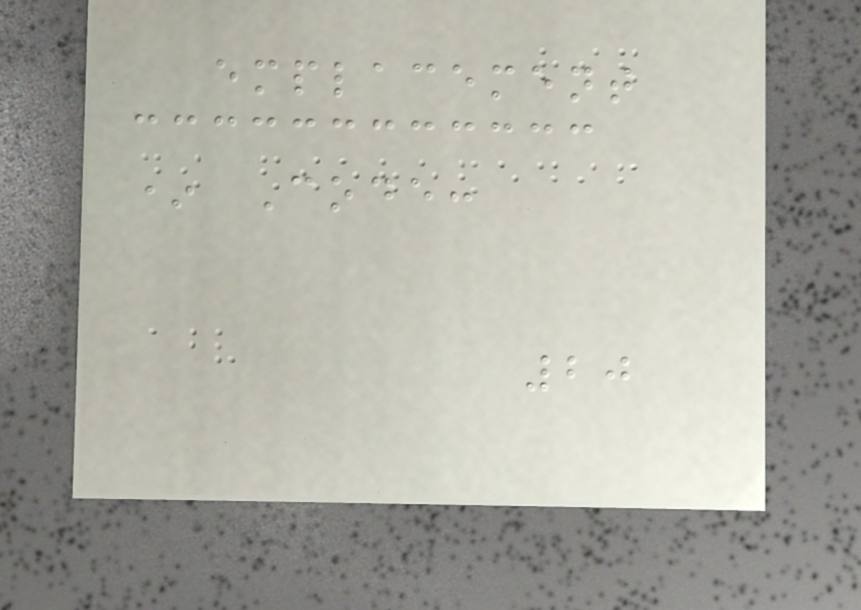emplacement
* Code:
20
